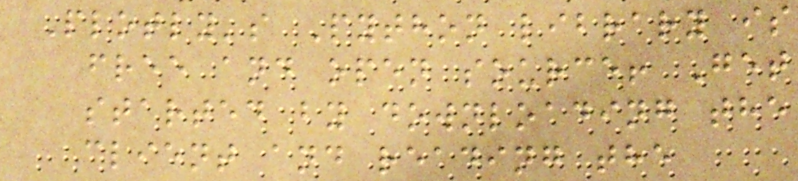Plotly's Python library is
free and open source! Get
started by downloading the
client and reading the
